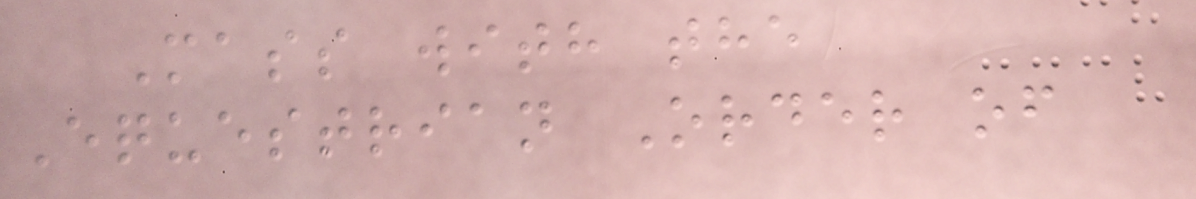Mass with the
Equestrian Order of
